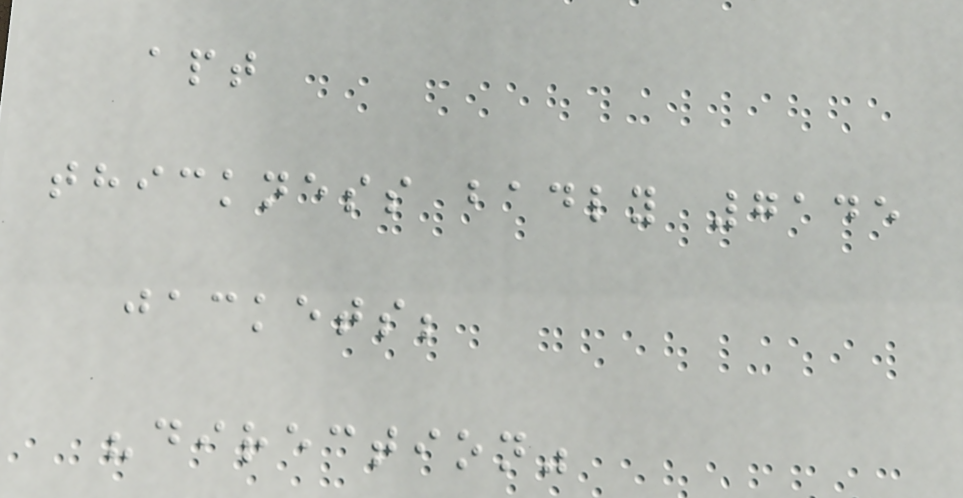apt
thickness badly 7145
jackets;
"direction"
